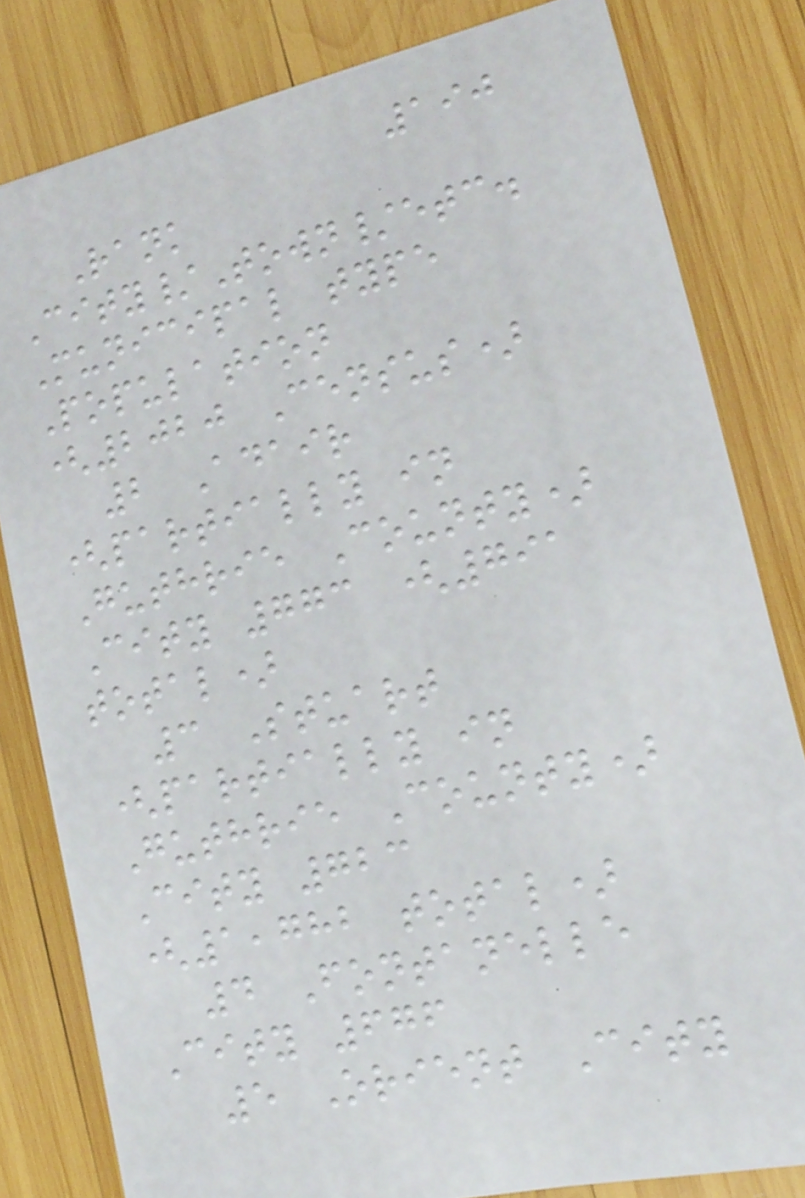190
Rank
City/Town/etc.
Municipal type
Population
(2020 Census)
2 Adair
(partially in
Guthrie County)
City 773 (791
total)
3 Stuart
(partially in
Guthrie County)
City 723
(1,782 total)
4 Fontanelle
City 676
5 Orient City
